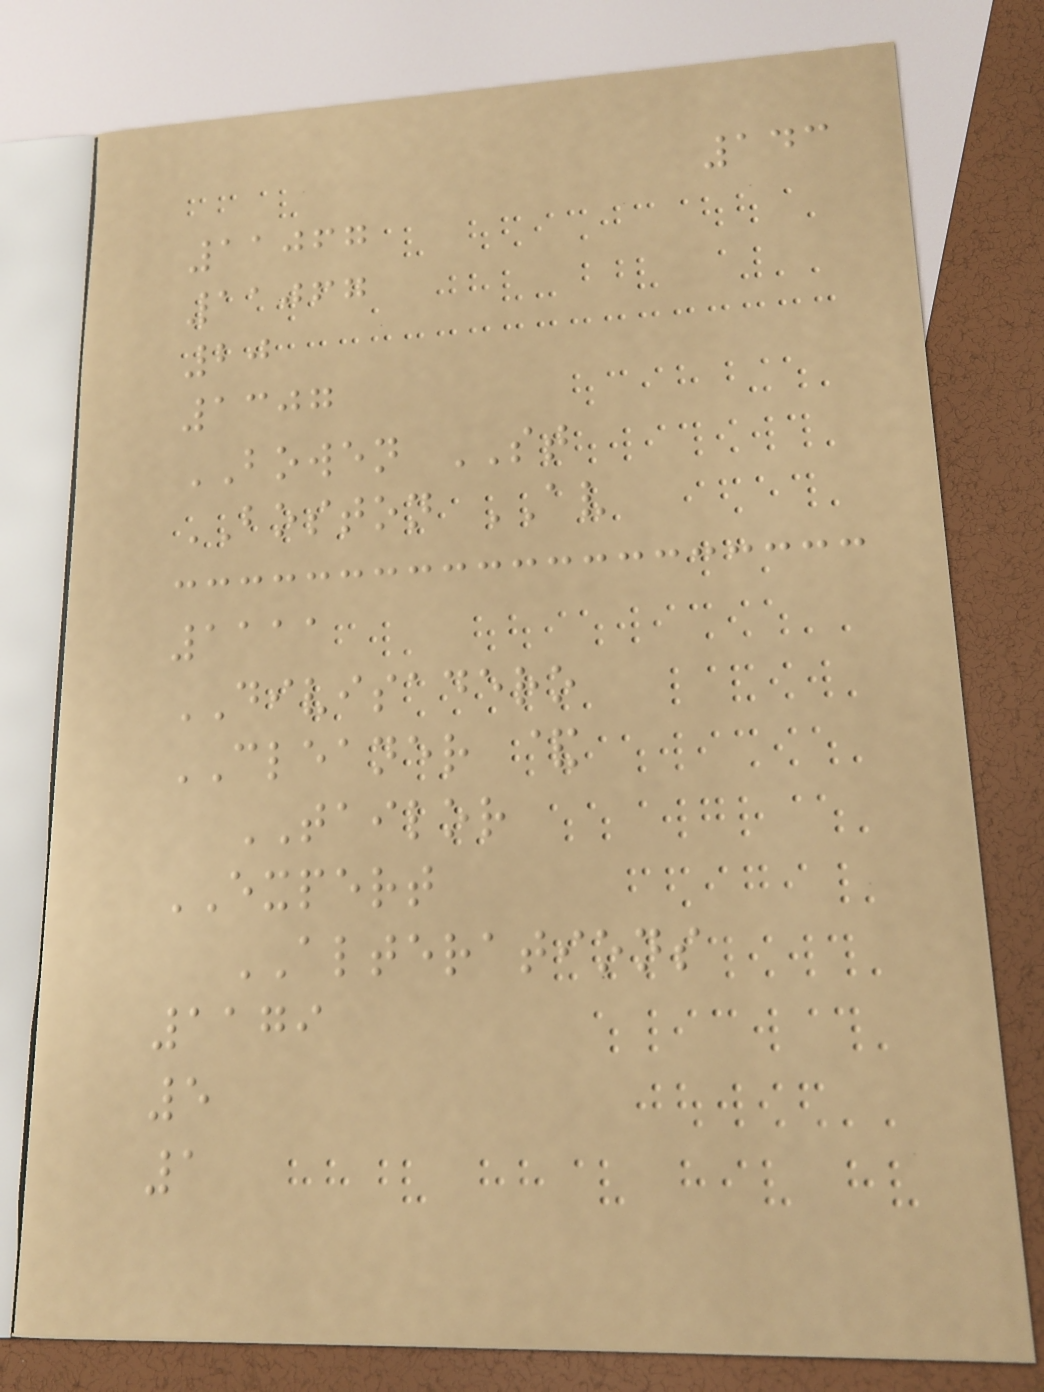143
11067
11067
20
1307
BOWEN ST
BOSTON AV
1111
DIVISADERO
CLEANER &
TAILOR
EXPERT
ALTERATIONS
1179
5
1
